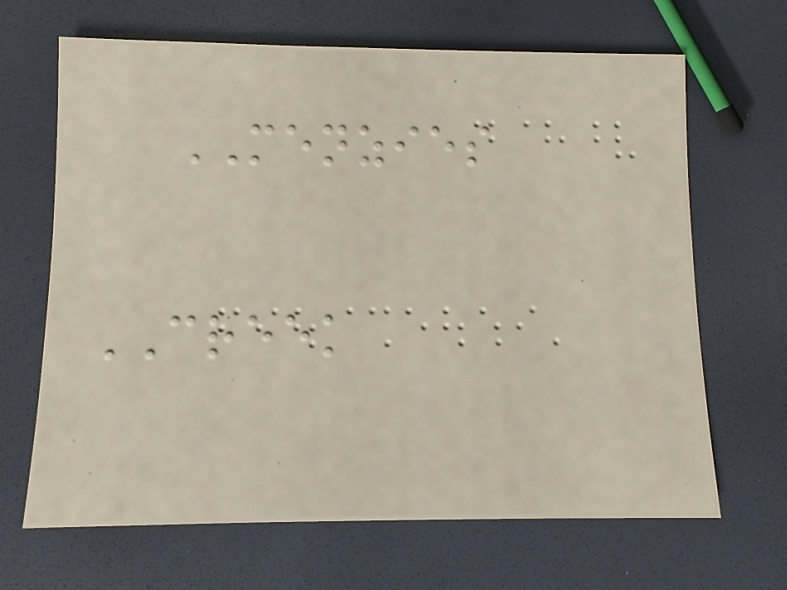MENZIES
CREEK
